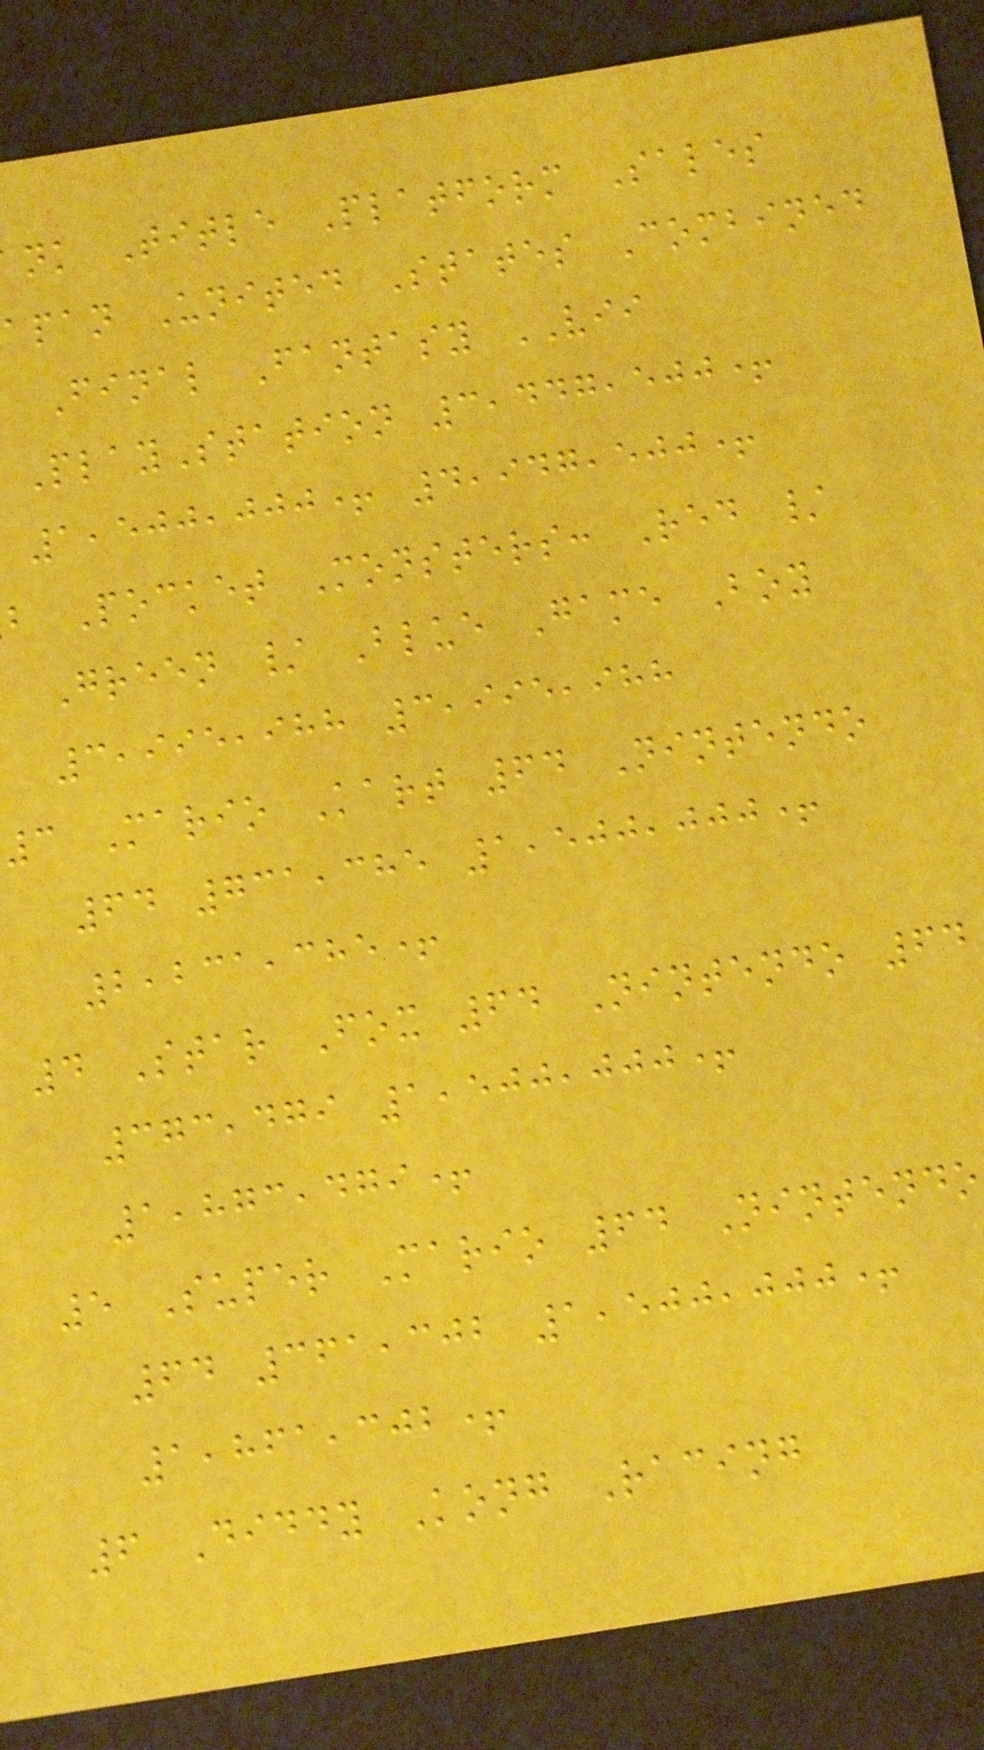nk Title Platform Sales
apan United States Combined
Final Fantasy VII
PlayStation 3,447,500+
1,500,000+ 4,947,500+
b Pocket Monsters: Red /
Green / Blue Game Boy
3,995,988 3,995,988
3 Mario Kart 64 Nintendo
64 731,385 1,500,000+
2,231,385+
4 Star Fox 64 Nintendo 64
373,479 1,500,000+
1,873,479+
5 Super Mario 64 Nintendo
64 361,302 1,500,000+
1,861,302+
6 Diddy Kong Racing
